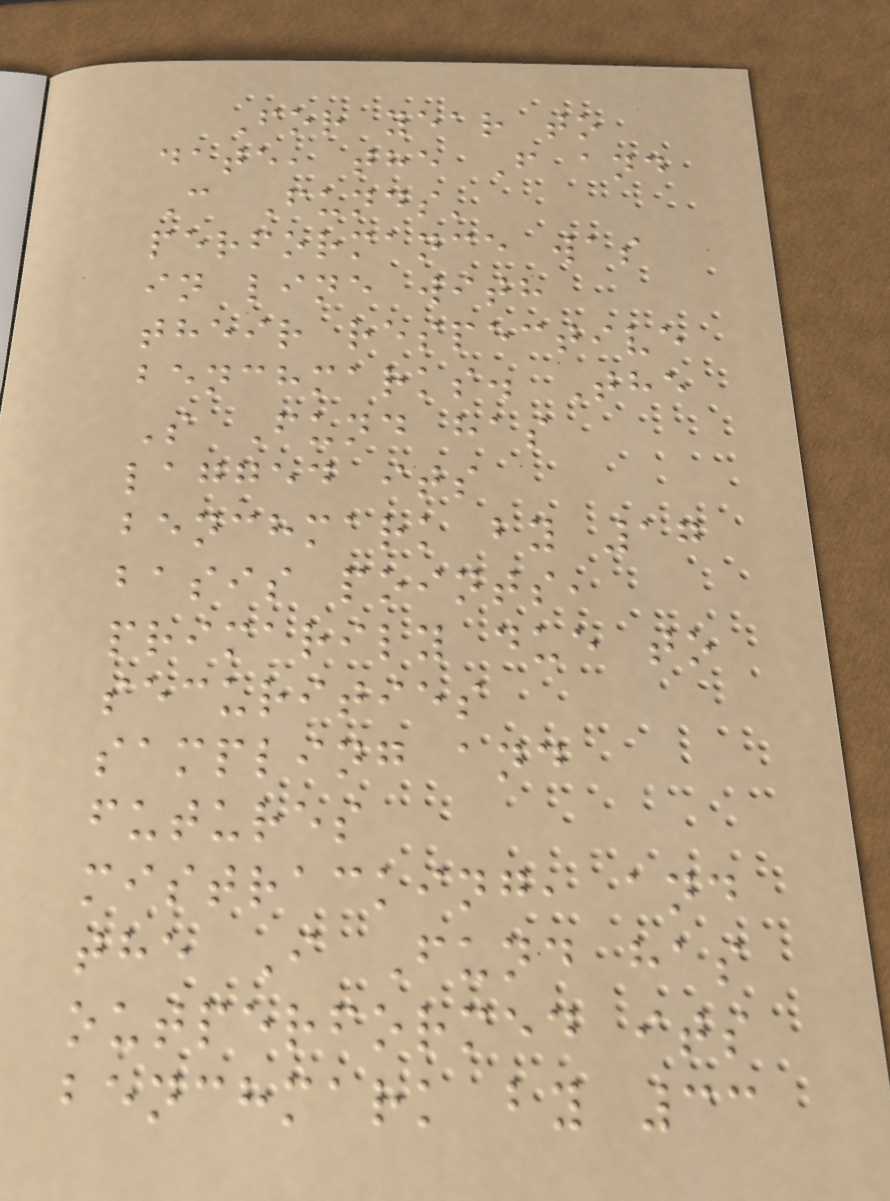For year to
date, the F and
C Funds'
performance was
in line with
their respective
benchmarks. The
S Fund has
lagged its
benchmark by 17
basis points,
primarily due to
securities
sampling and
futures
mistracking, and
the I Fund has
outperformed its
benchmark by 33
